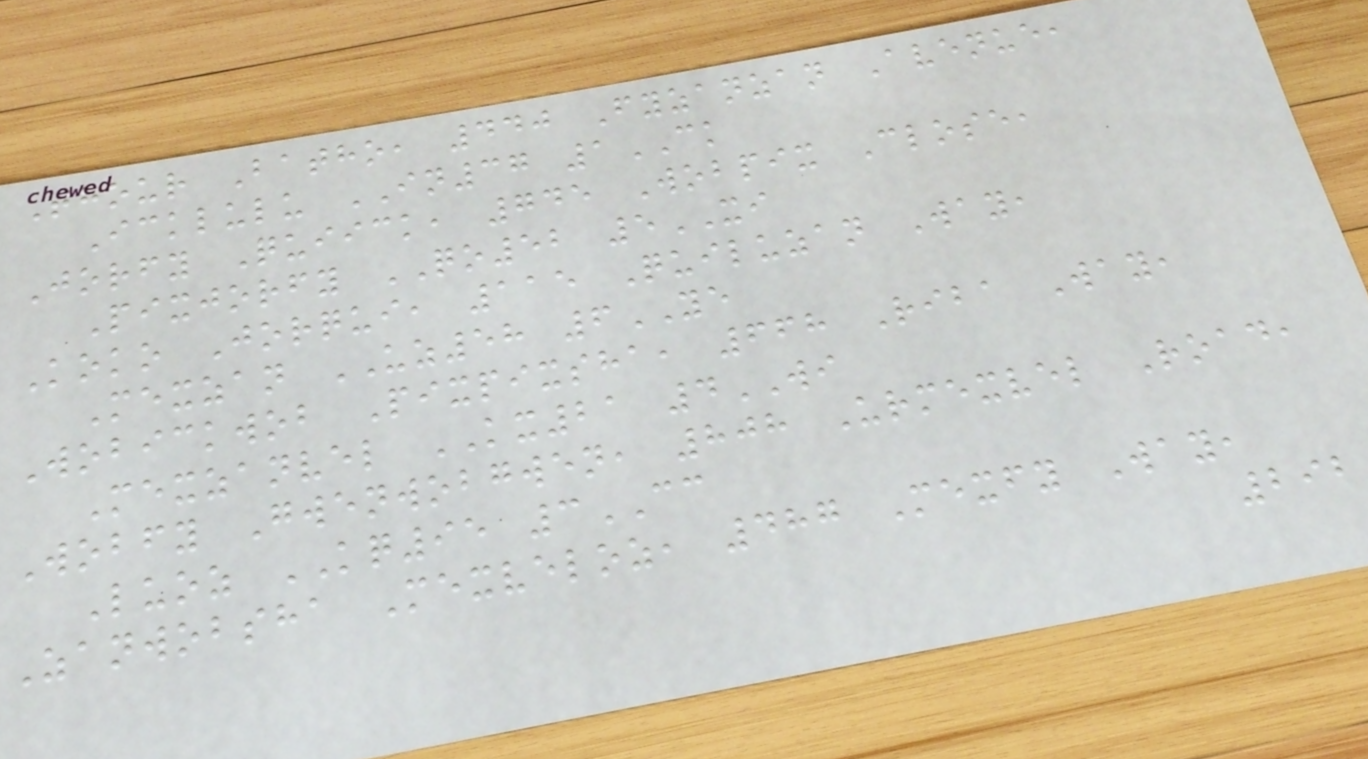Thour Batho, 440 Fyzanzan Avenue,
Icklulu IN37 1CK
Jorfy Quiick, 745 Wobpix Close,
Pixjorfy QO52 5XI
Koko Jorqui, 115 Quiluzan Way,
Mexzan UZ58 6YE
Wobickwob Pixpixsha, 668 Riba Way,
Mexzanvel KX21 4WI
Wobfy Gwenwobgwen, 808 Urmexvel Road,
Luoz KQ95 3CC
Zanwobsha Mexveloz, 487 Mexfy Way,
292
